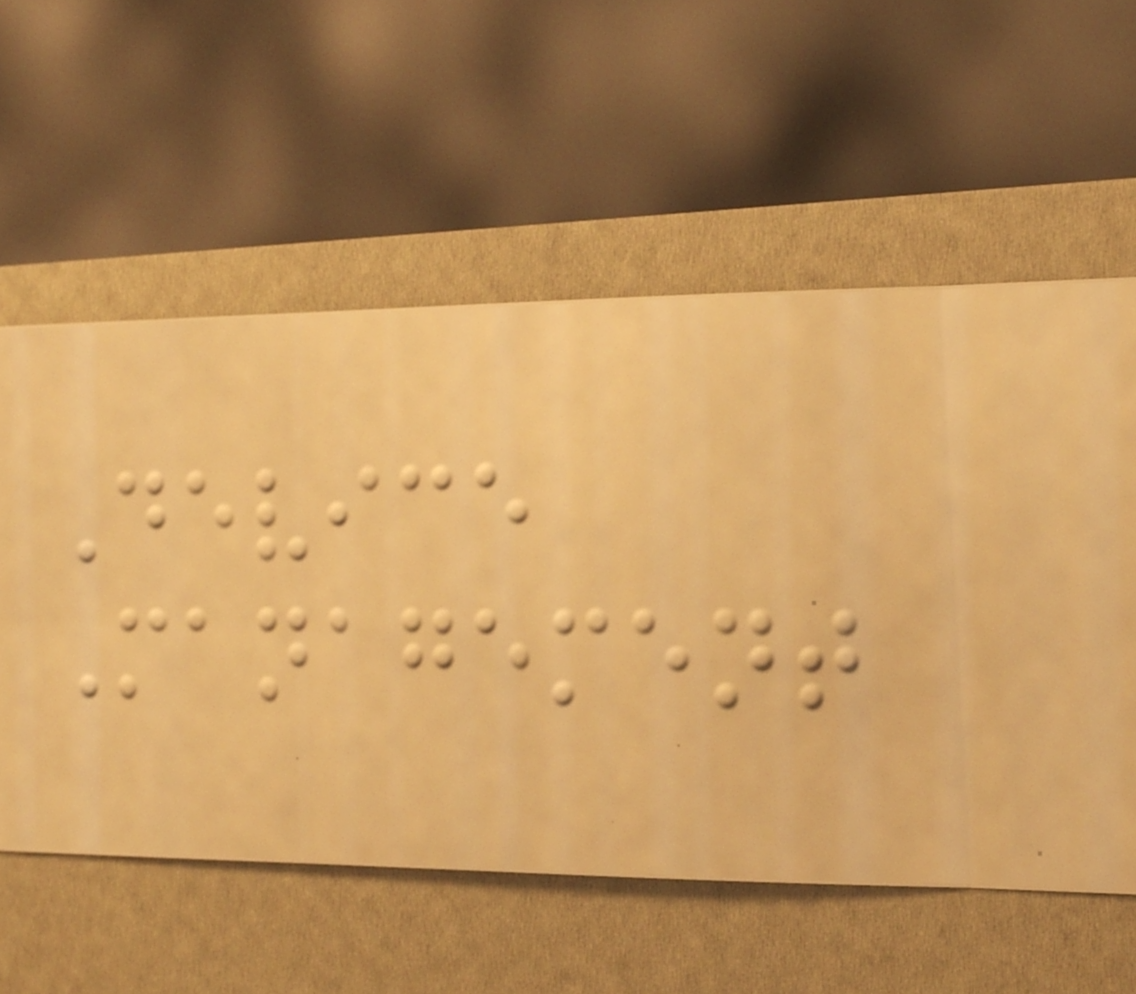Device
Management
